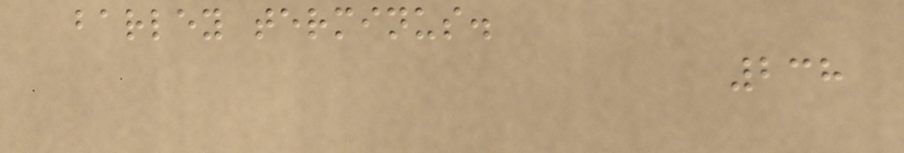barley terminus.
238
